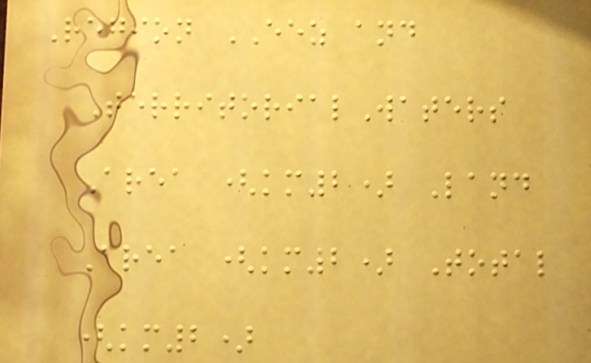Region EEZ and
TerritorialWaters
Area (km2) Land
Area (km2) Total
(km2)
